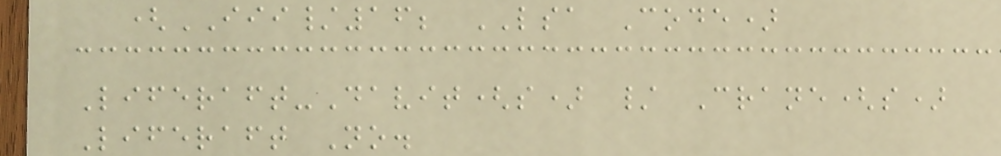(III/16; LSA Code)
Liferaft-Davit(s) / Crane(s)
Liferaft No.
